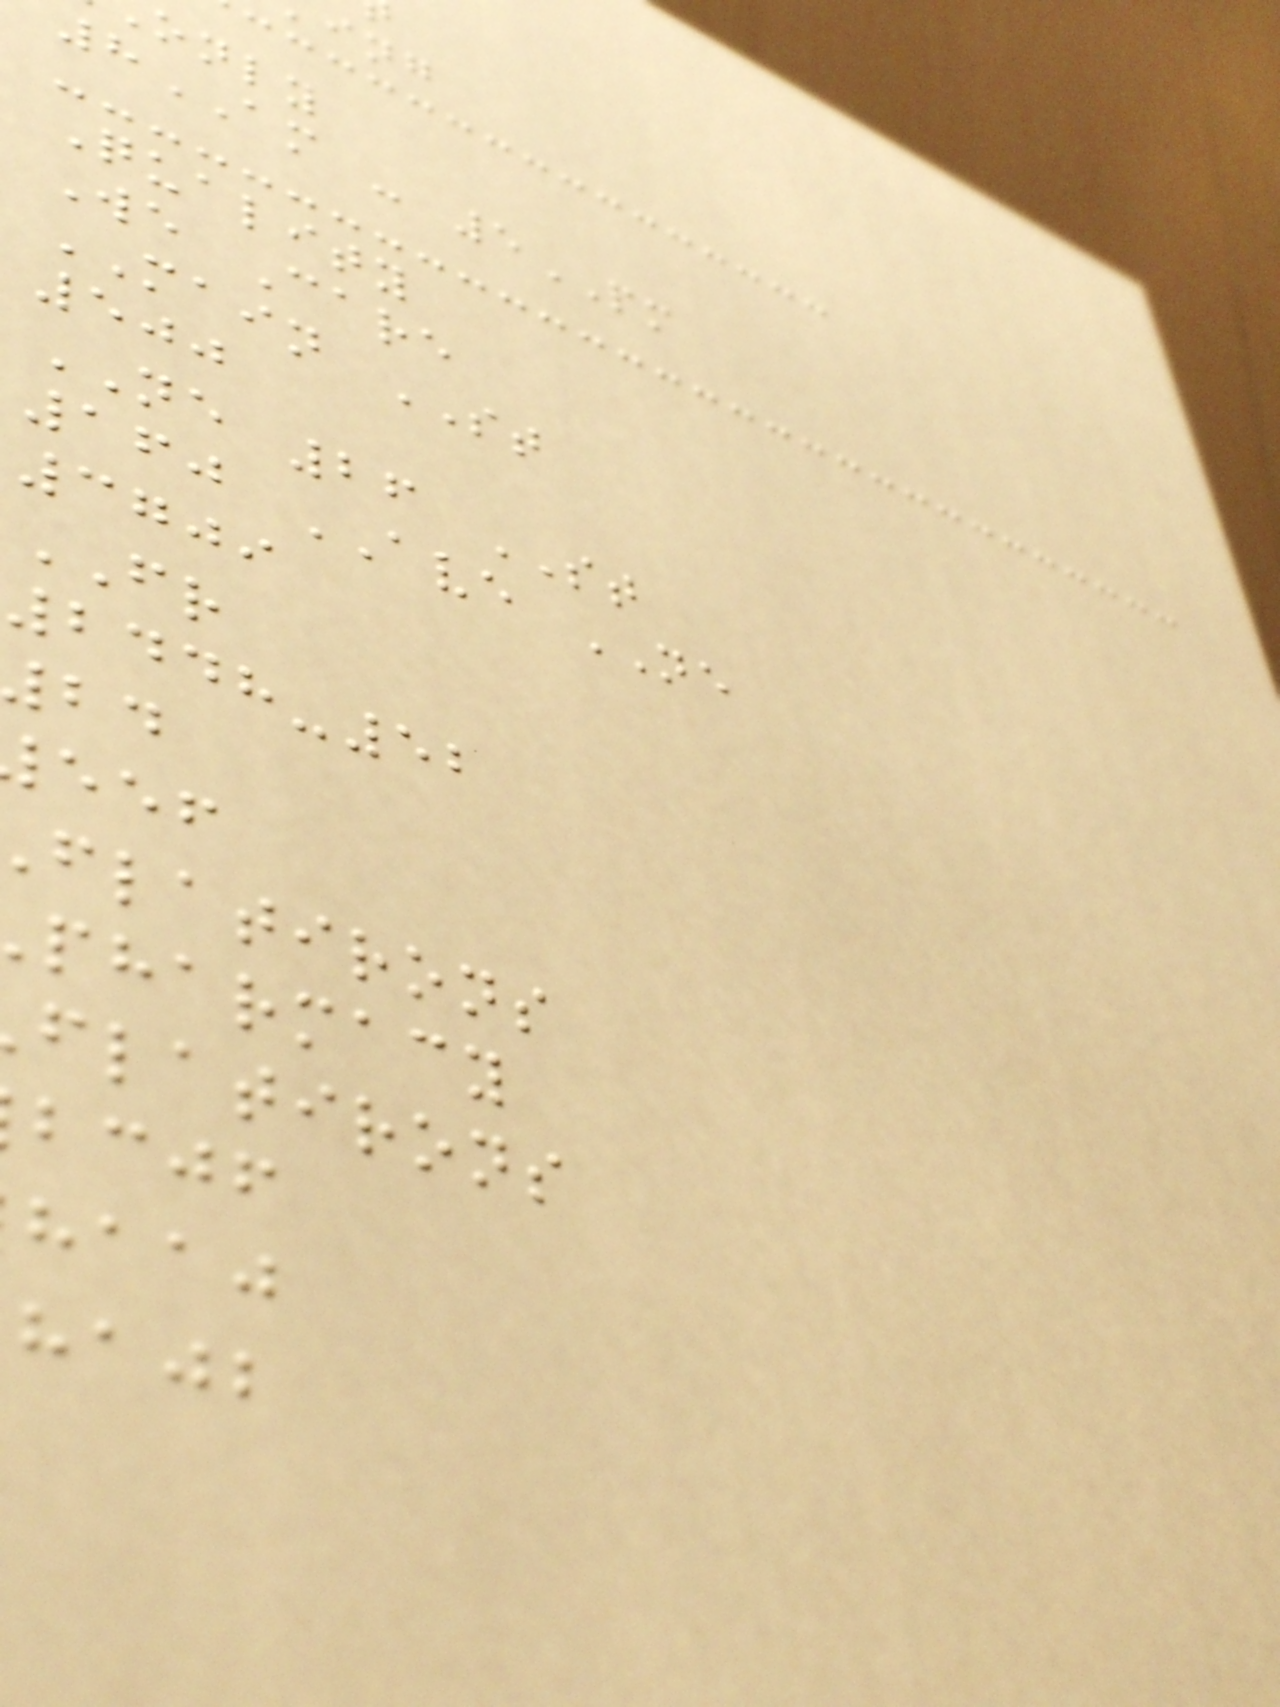only
8AM - 5PM
Quality
We Care
MAIN ST
500
NE 26 ST
160 AVE NE
3709
FR
2448-52
flatirons
pharmacy
flatirons
bcjf
haaj
hajb
